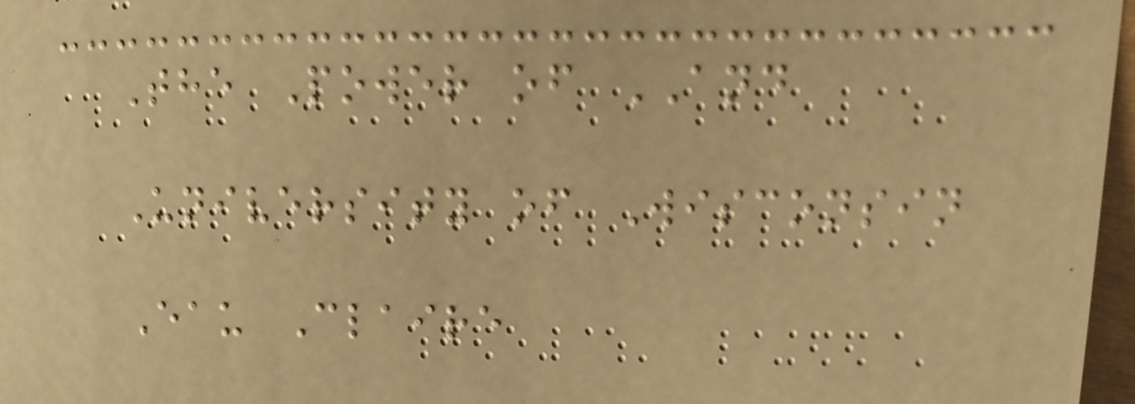The Power of AND
University of Wisconsin
Eau Claire
